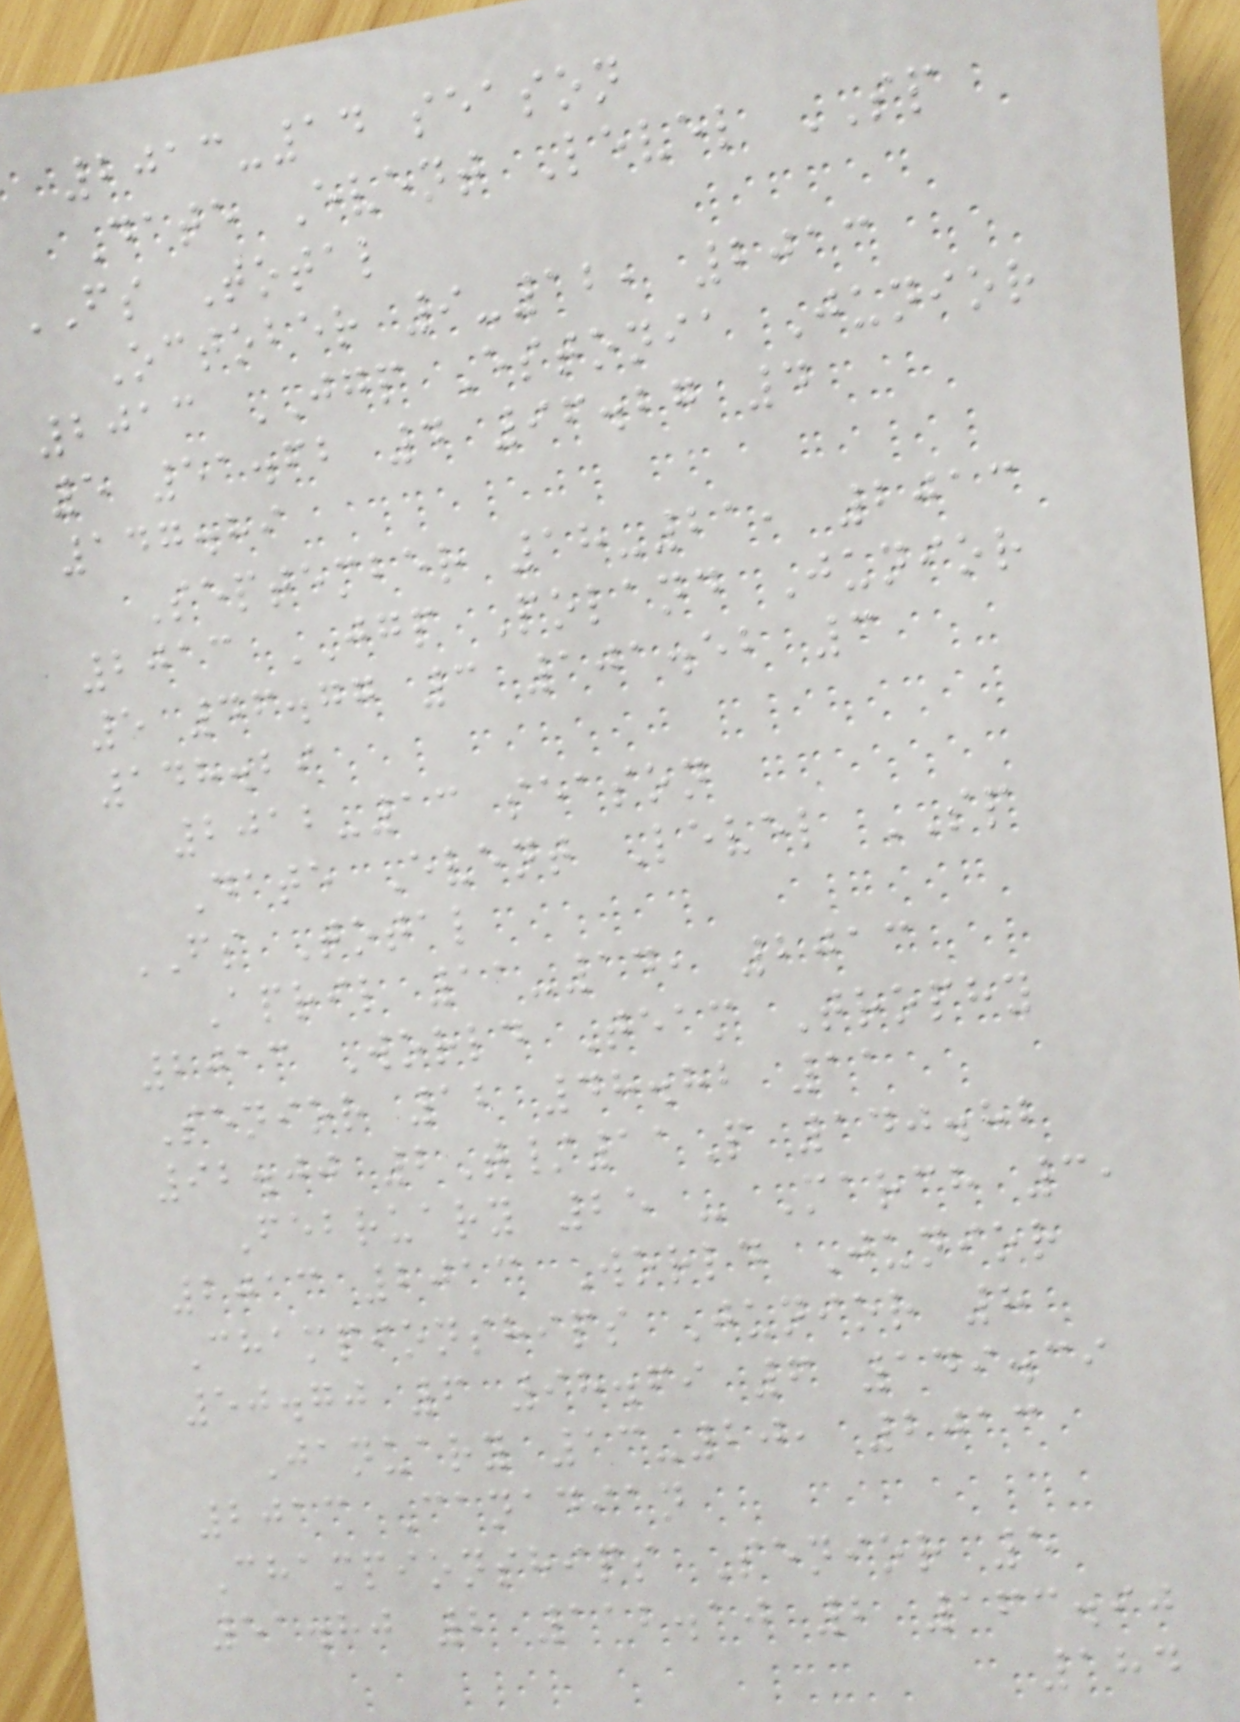2013-14 season
Date Event Level SP
FS Total
October 9-12, 2013
2013 JGP Estonia Junior
5 51.62 4 96.27 4
147.89
September 18-21, 2013
2013 JGP Poland Junior
5 46.77 3 101.52 3
148.29
2012-13 season
Date Event Level SP
FS Total
April 11-14, 2013
2013 World Team Trophy
Senior 12 48.82 11
92.00 2T/11P 140.82
February 25 - March 3,
2013 2013 World Junior
Championships Junior 8
50.70 6 98.69 6 149.39
January 13-20, 2013
2013 Canadian
Championships Senior 5
51.80 2 112.10 2 163.90
184
